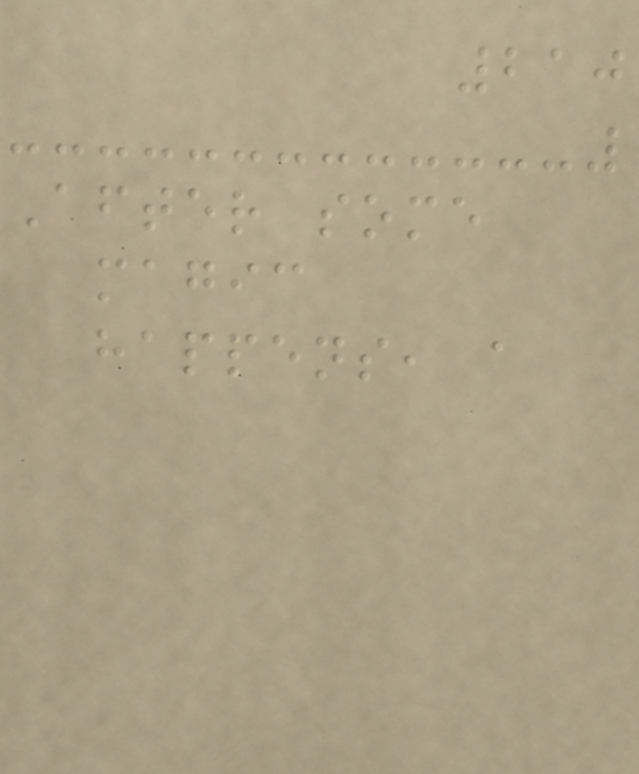210
After some
magic
happens, a
